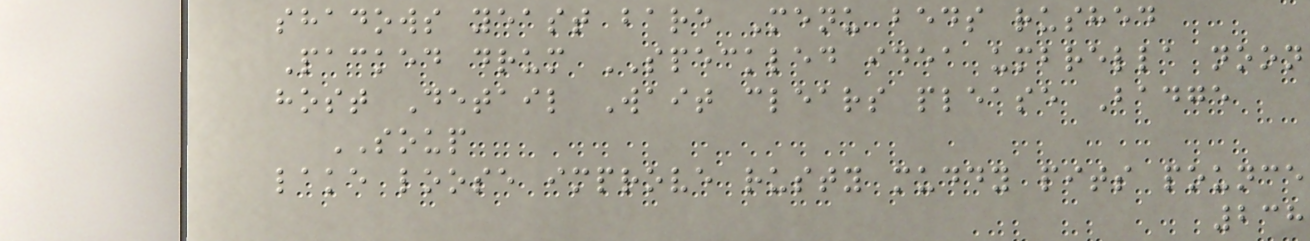shadows yeast bare Menu beds rushed
Packed drum SPECKLED idea umbrella noon
host Detail Wait clears please Badge
SOUP
lake loose improve rusty muddy pits pounce
238
